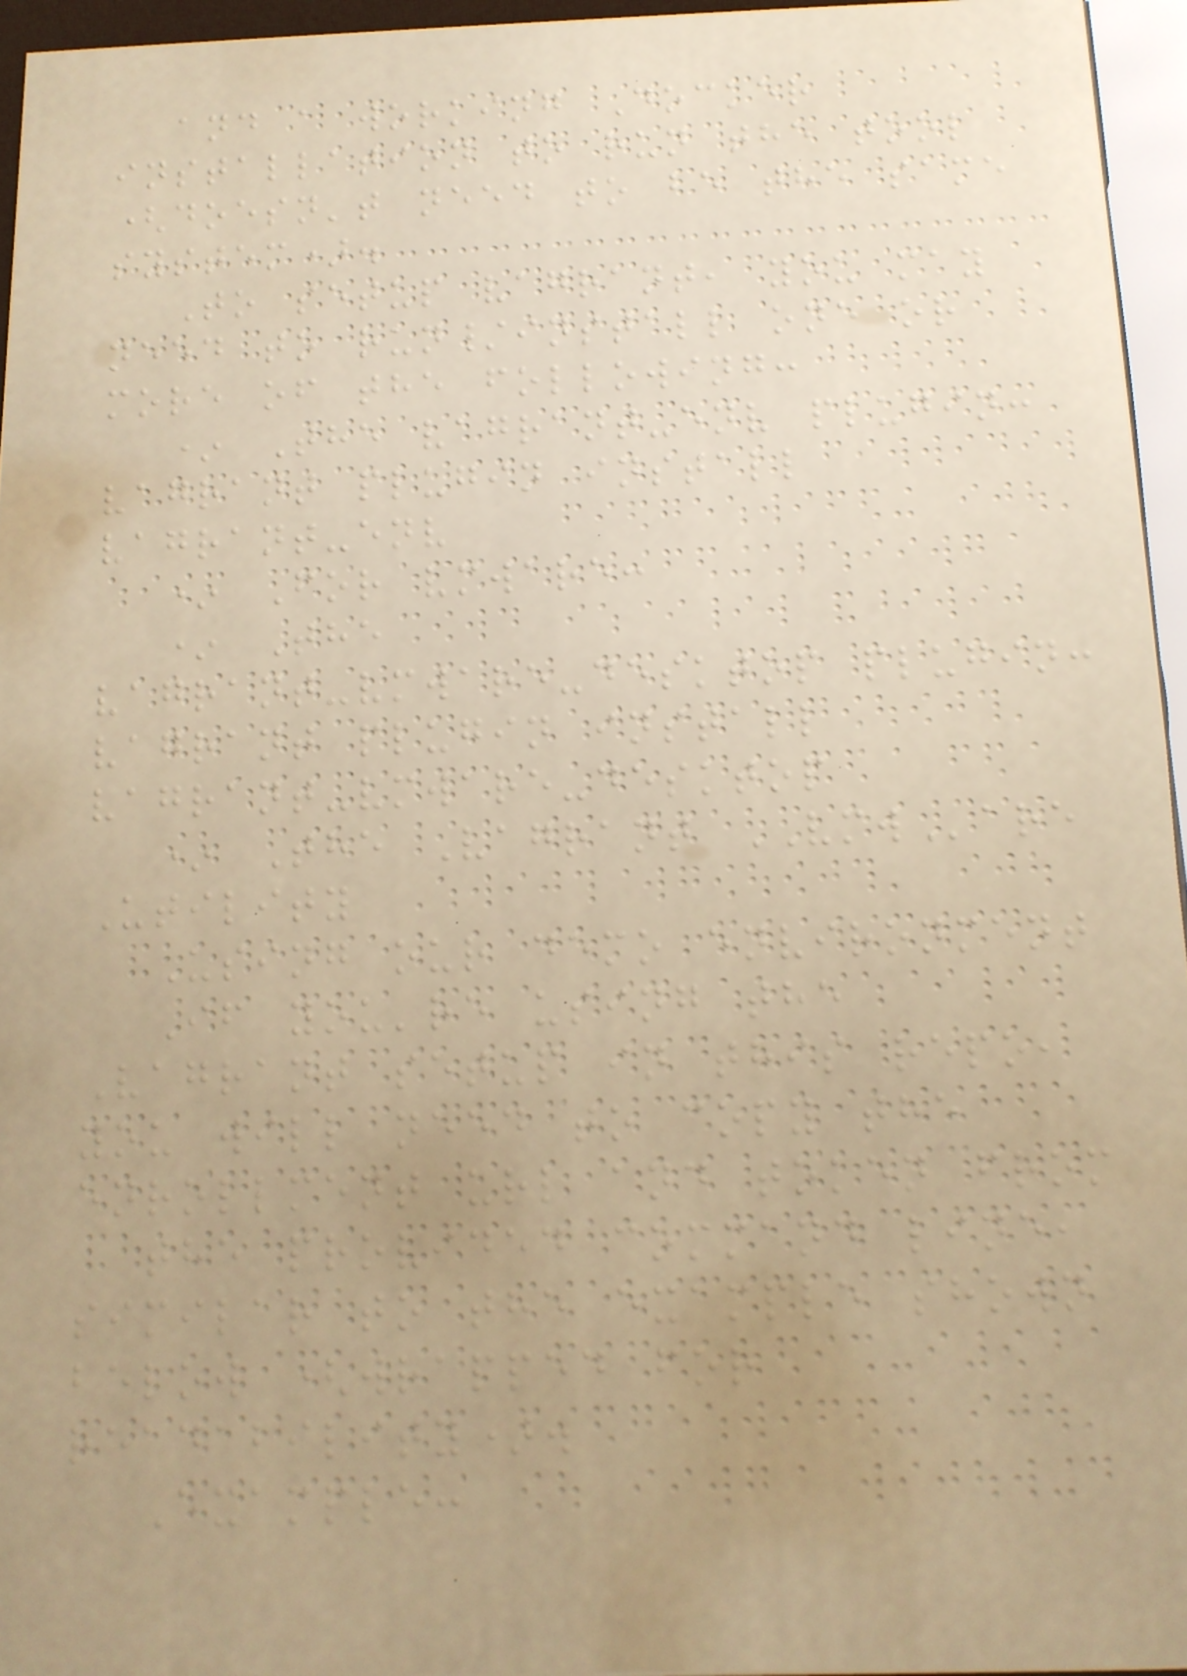and a working Docker
installation to run the tool
(doesn't need to be the same
system).
To setup vagrant, you may
need to run/install one or
more of the following:
* The vagrant-env plugin:
vagrant plugin install
vagrant-env
* For vmware:
* The
vagrant-vmware-desktop plugin:
vagrant plugin install
vagrant-vmware-desktop
* The Vagrant VMWare
Utility
Using our demo environment
If you're using the
Vagrant setup in this repo,
you will need to copy the
enrollment url and token from
the provided command line,
similar to the example shown
below (wrapped for
readability).
Example:
